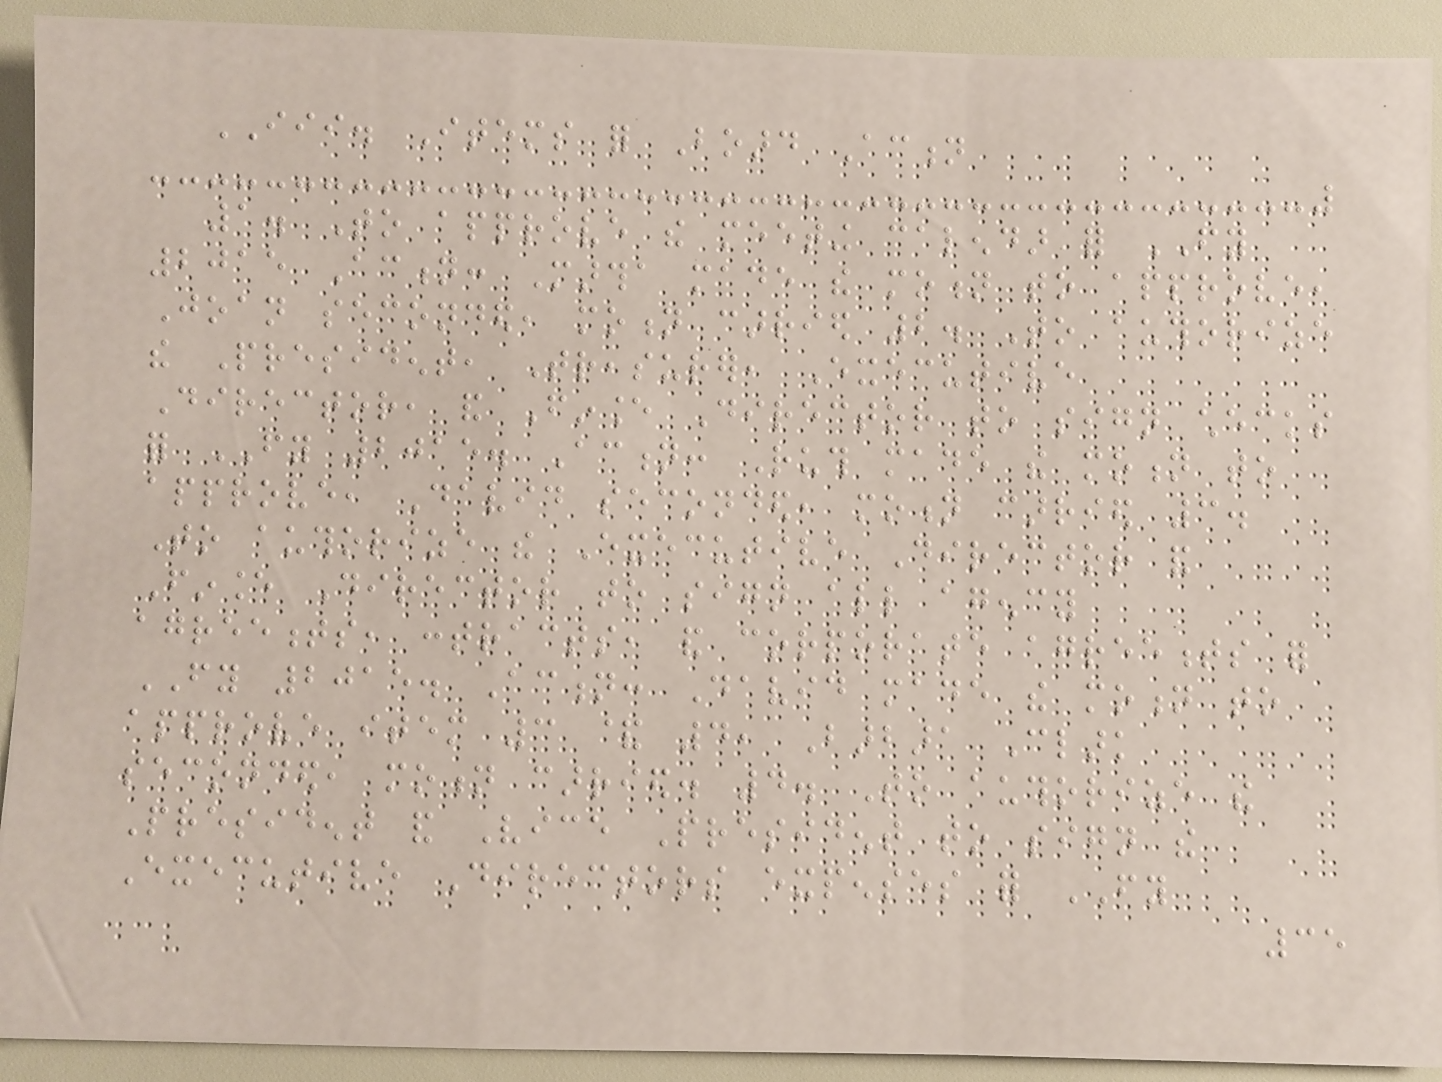III. Items for Board Action
1. To approve the meeting calendar for FY
2015 Action: Martha made the motion to approve,
Joan seconded, motion carried 2. To authorize
the President, Treasurer, Executive
Director, and Finance Director to sign checks
for FY 2015. Action: Ruth made the motion to
approve, David seconded, motion carried 3.
To authorize the Executive Director and
Finance Director to sign all agency
agreements, contracts, and corporate agreements for
FY 2015. Action: David made the motion to
approve item 3 & 4, Barbara Clark
seconded, motion carried. 4. To authorize the
President and Vice President to sign the
Executive Directors expenses for FY
35
